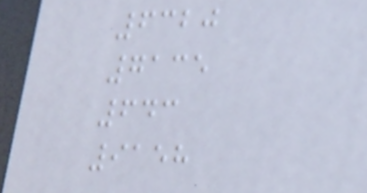6320
7135
643
9158
